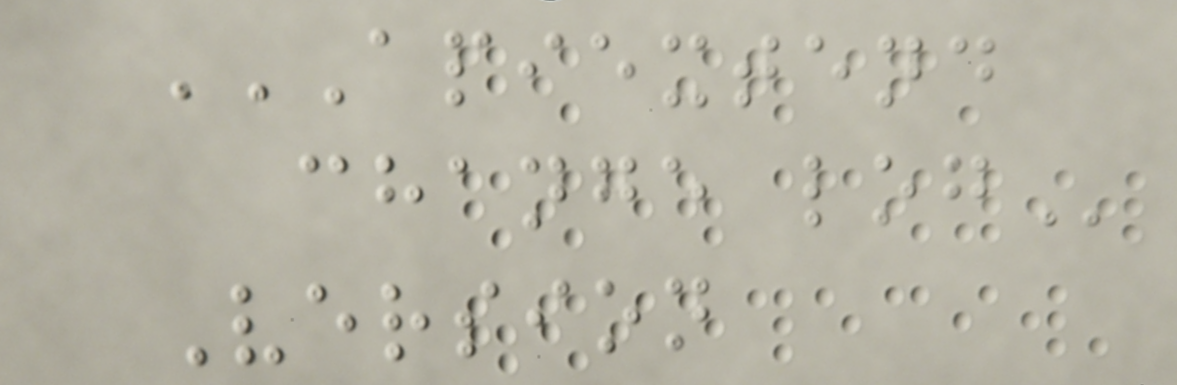APIEXTEND
CHANGE LOG
Version
